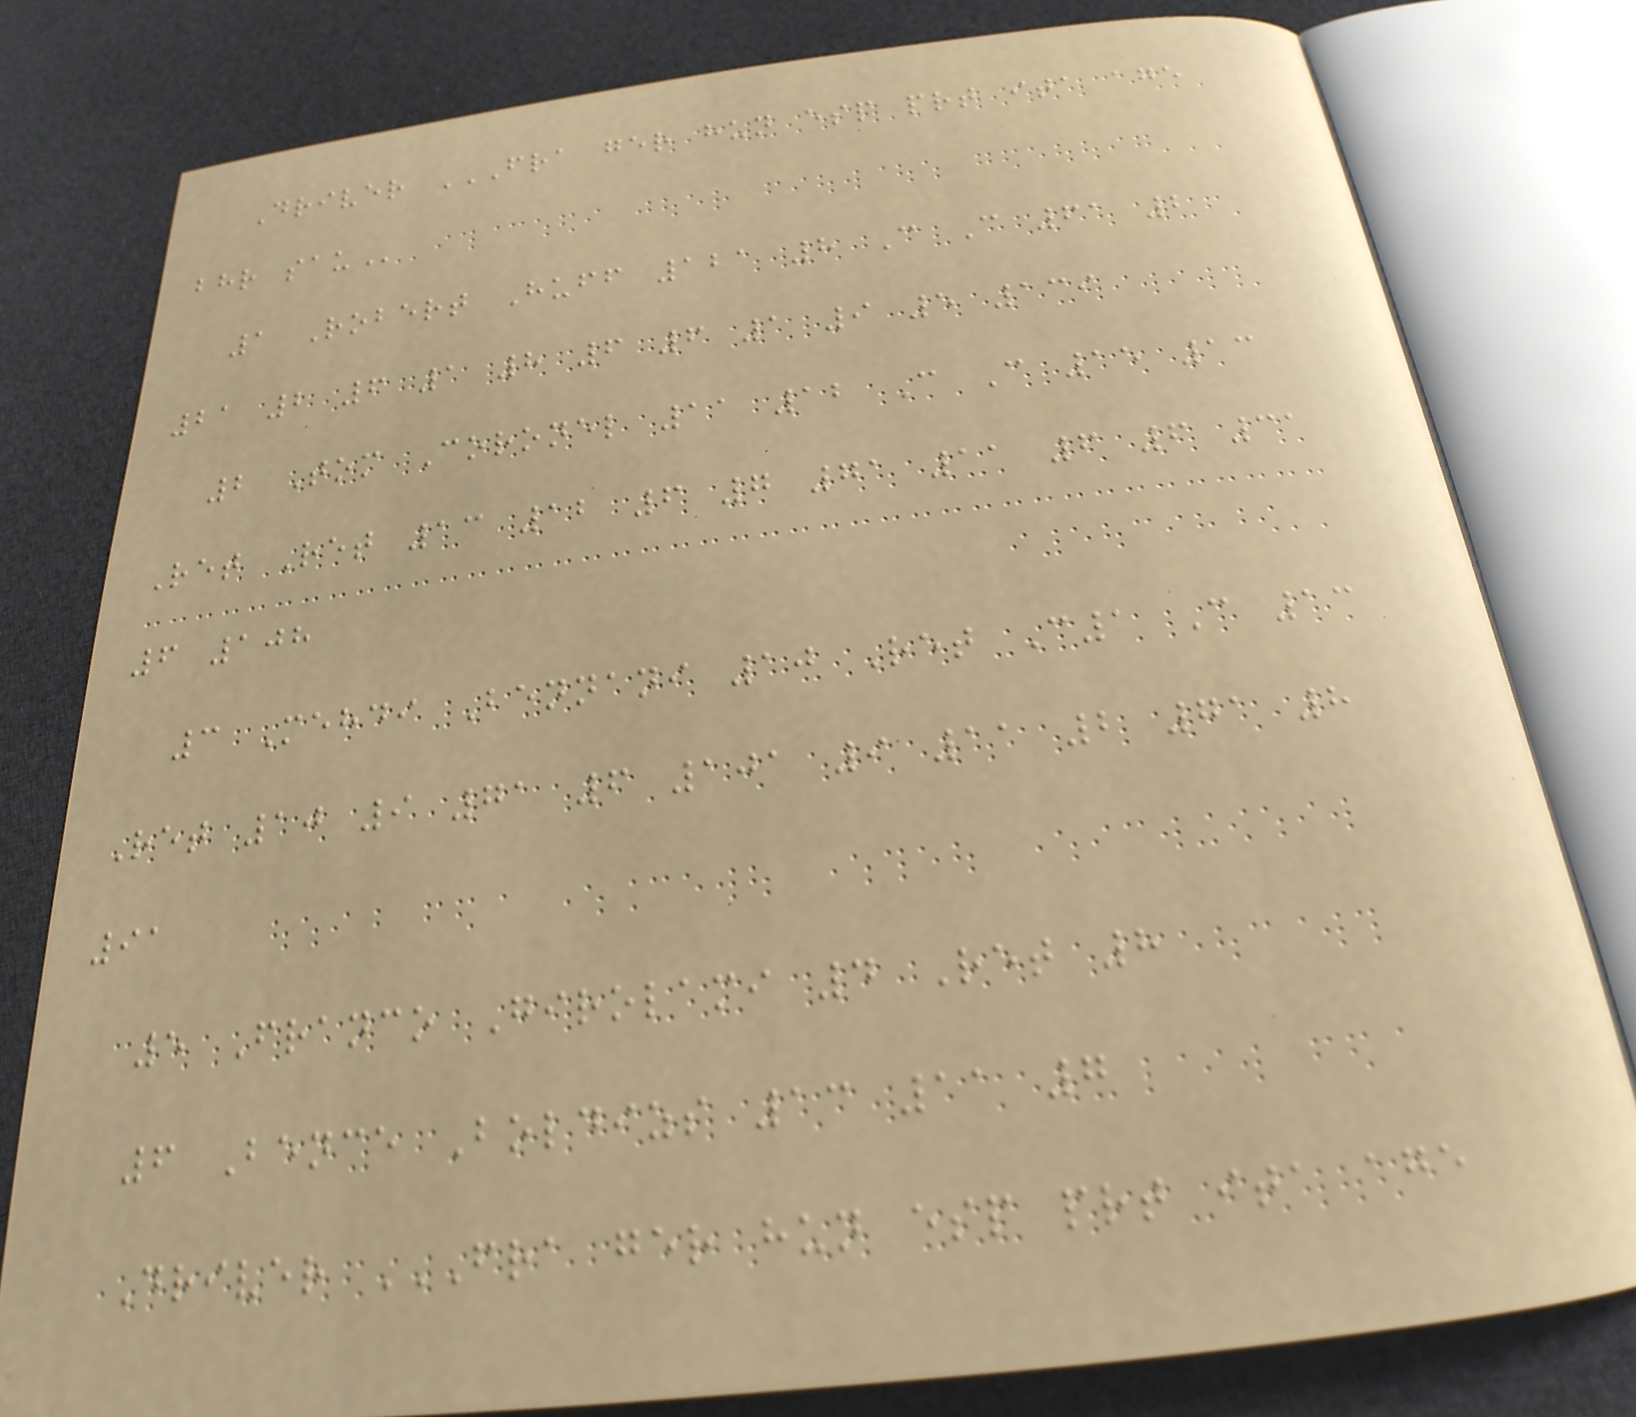Driver FRA GER HUN ESP PRT ITA AGE
BHR SAU
1 Robert Huff 121 8 C C 61 2
21 2 6 1 8 6 6 1 9 5 139
2 Tom Coronel 11 12 C C 15 13
Ret Ret 13 12 6 7 71 11 6 6 31
6 108
3 Mehdi Bennani 10 Ret C1 C 13
Ret 10 9 71 6 101 9 11 2 71 8
91
5 Franco Girolami 4 Ret 8
6 Bence Boldizs 13 11 7
Driver FRA GER HUN ESP PRT ITA AGE
